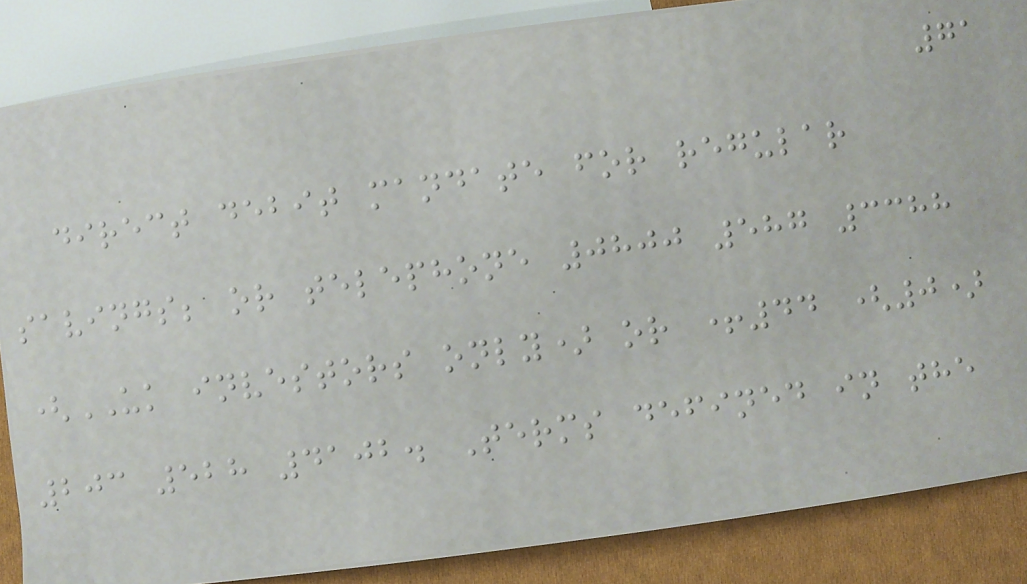71
direct debit mandate for regular
savings; or telephone 0800 587 3388
(UK investors only) or +44 (0)
203 528 4102. Terms defined in the
